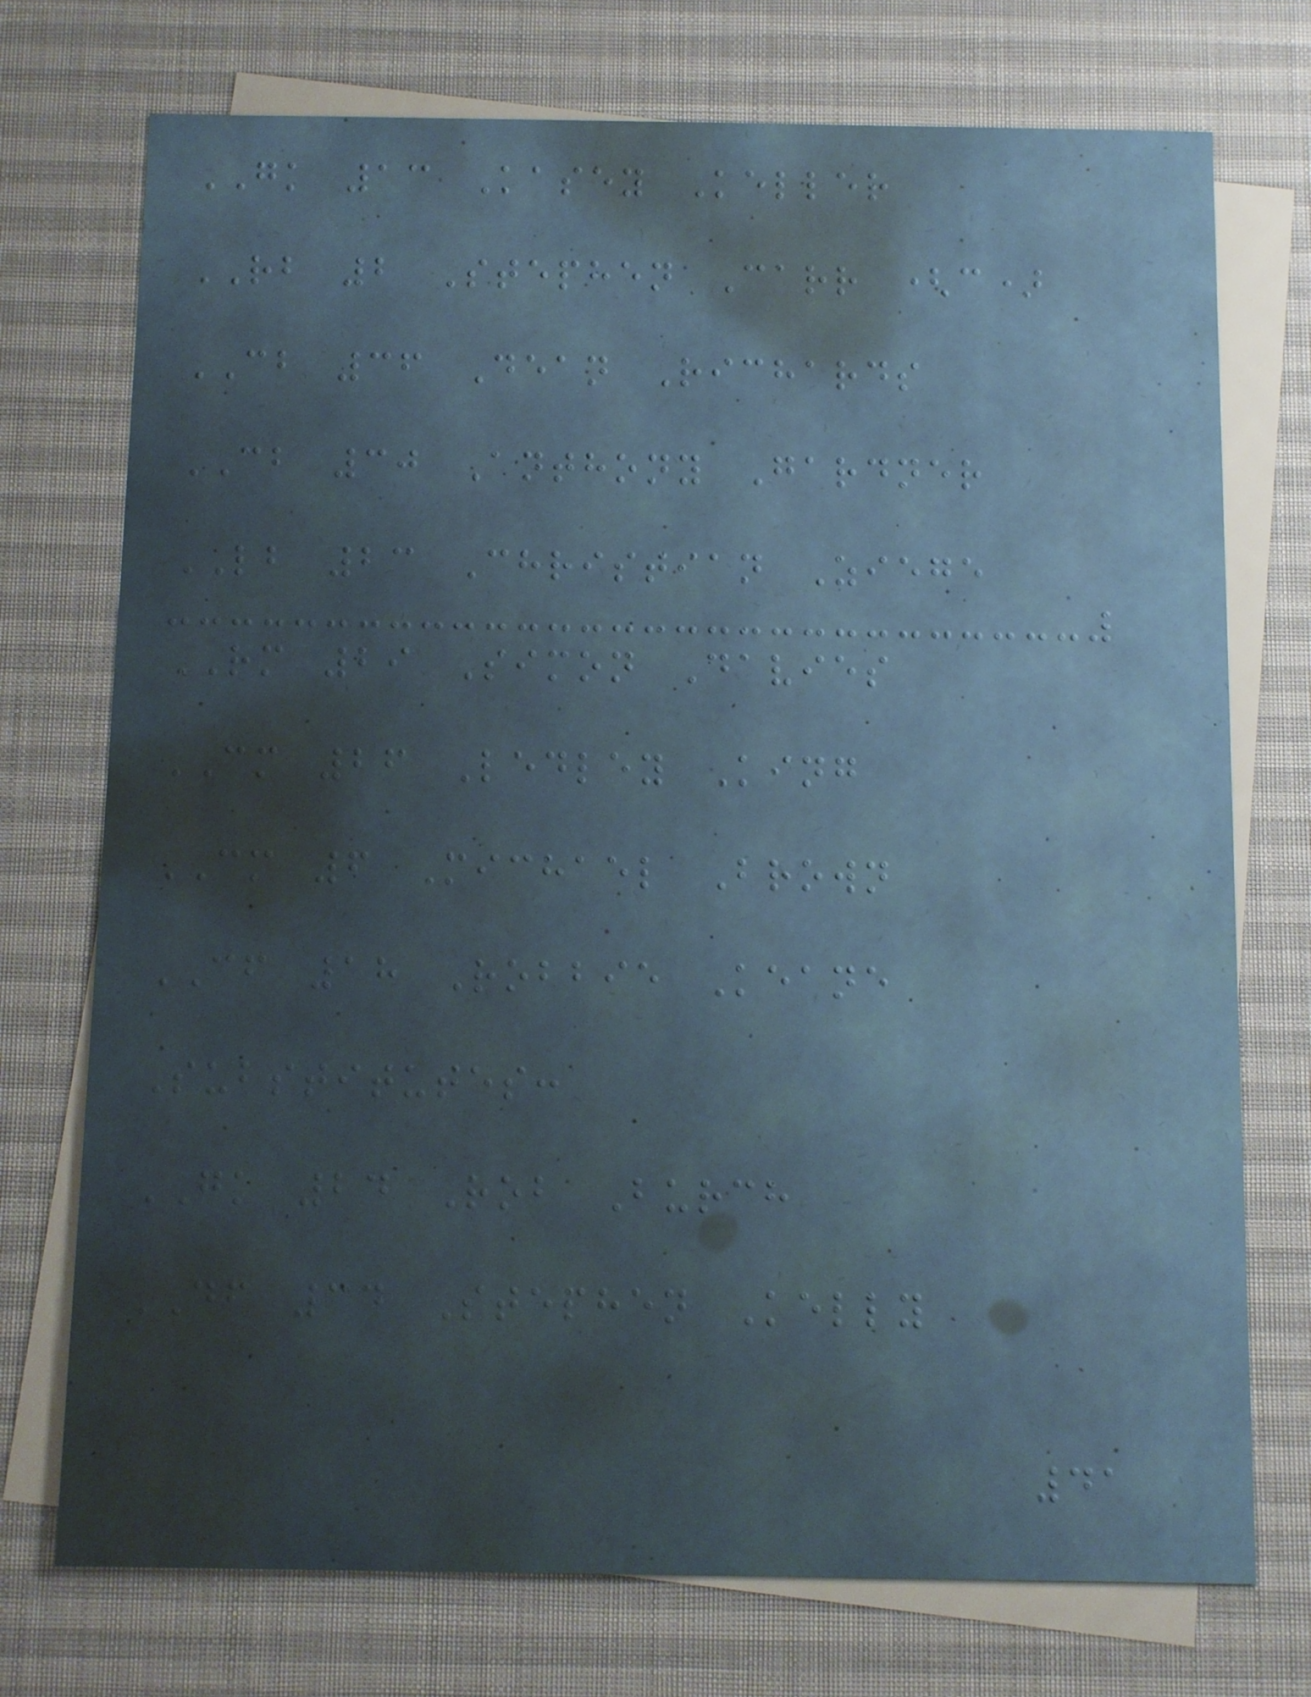GK 13 Kasey Keller
RB 2 Stephen Carr (c)
CB 36 Dean Richards
CB 30 Anthony Gardner
LB 23 Christian Ziege
RM 29 Simon Davies
CM 26 Ledley King
CM 6 Michael Brown
CF 18 Robbie Keane
Substitutes:
GK 24 Rob Burch
DF 34 Stephen Kelly
41
